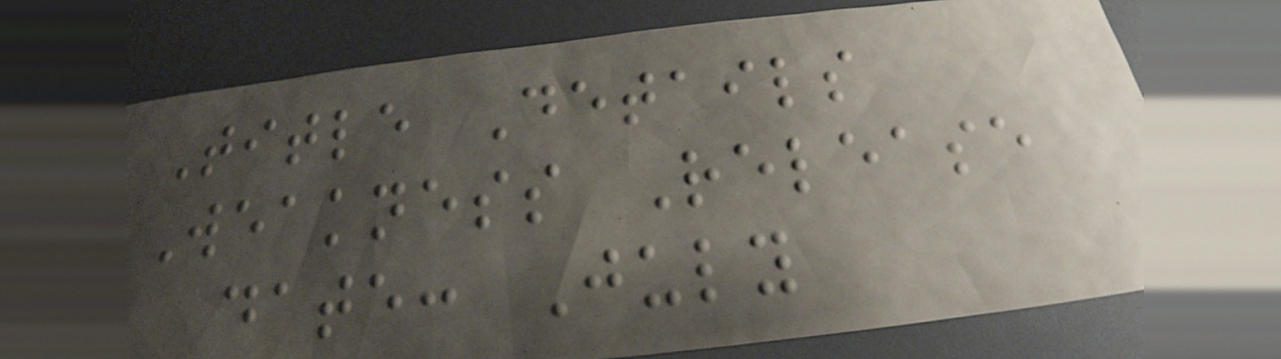Title Details
Weakness Release
date: July
